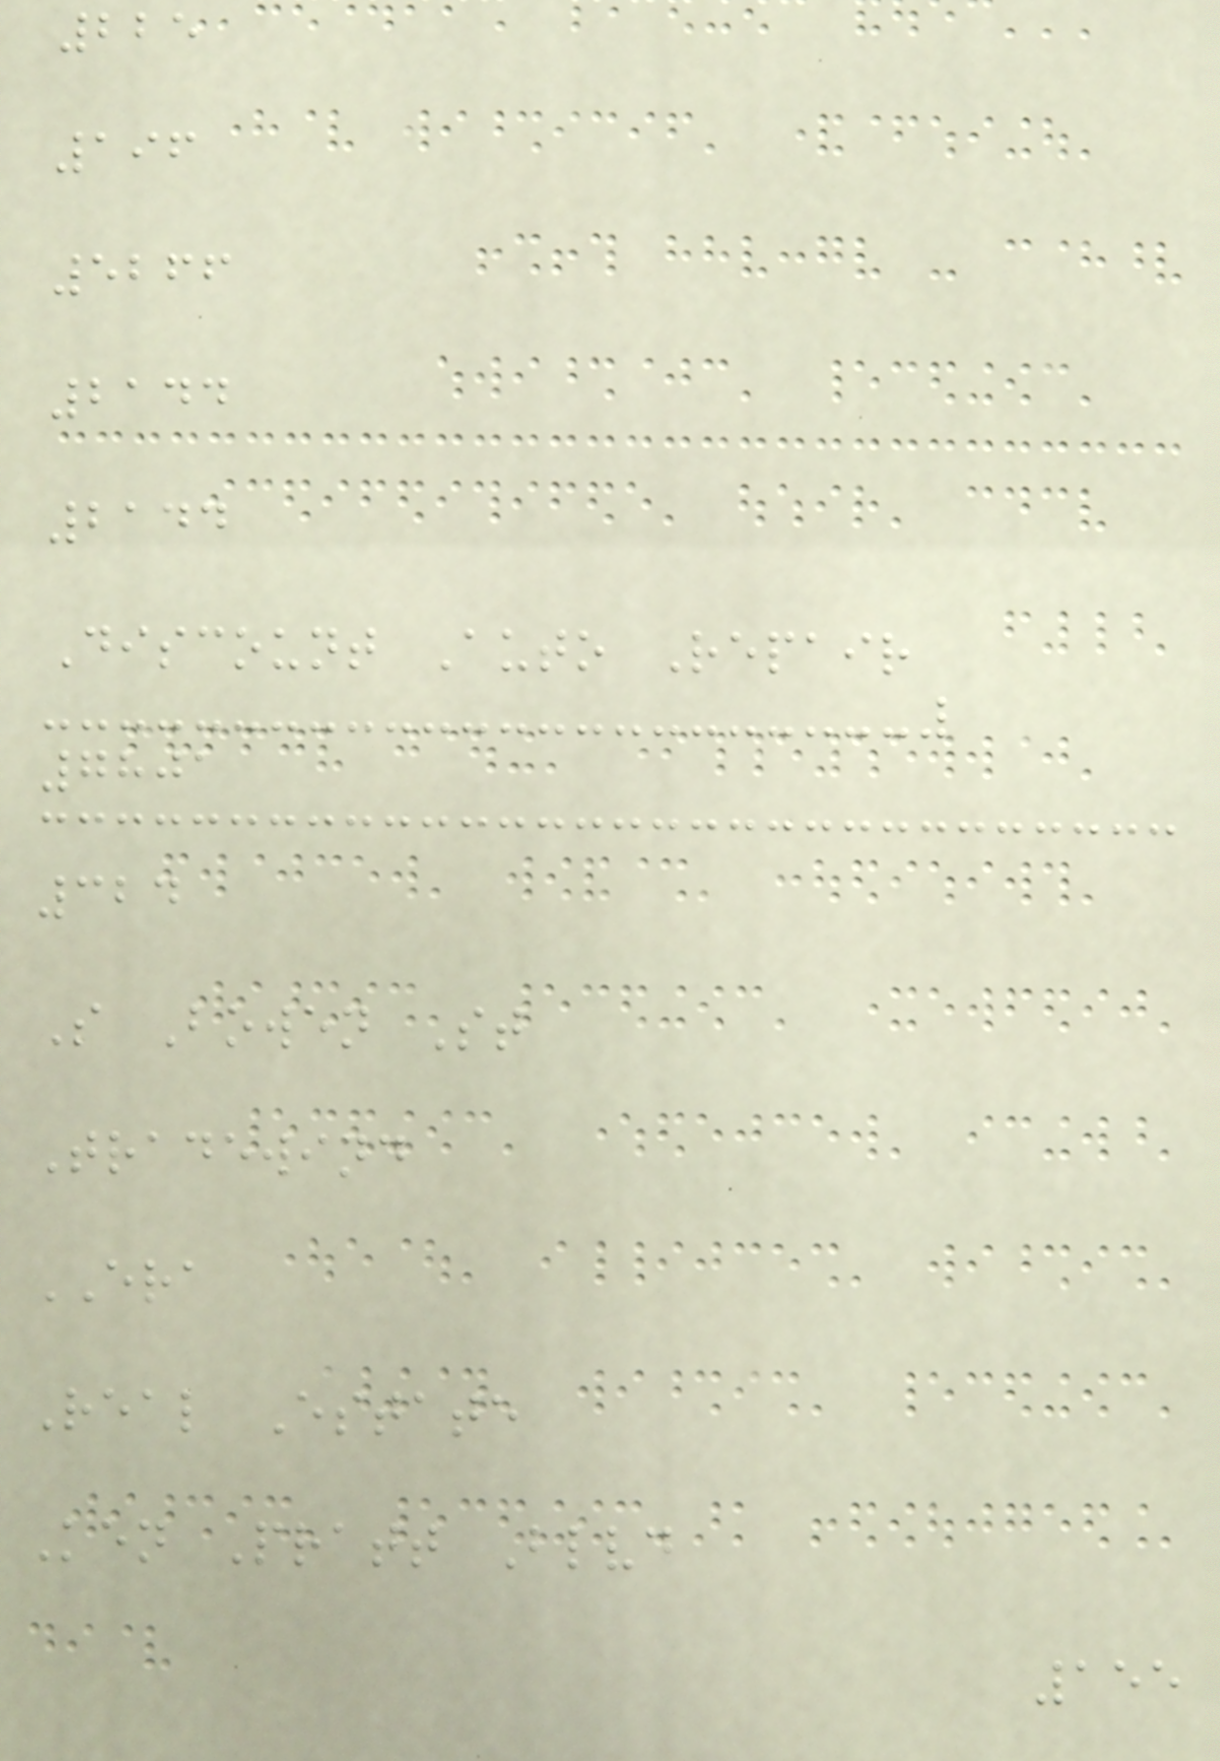225
196
5266
2144
2144
Discount Auto Repair
7801
324
S Bowen St
Tradewind
ERA
Real Estate
Ken Pratt Blvd
155
